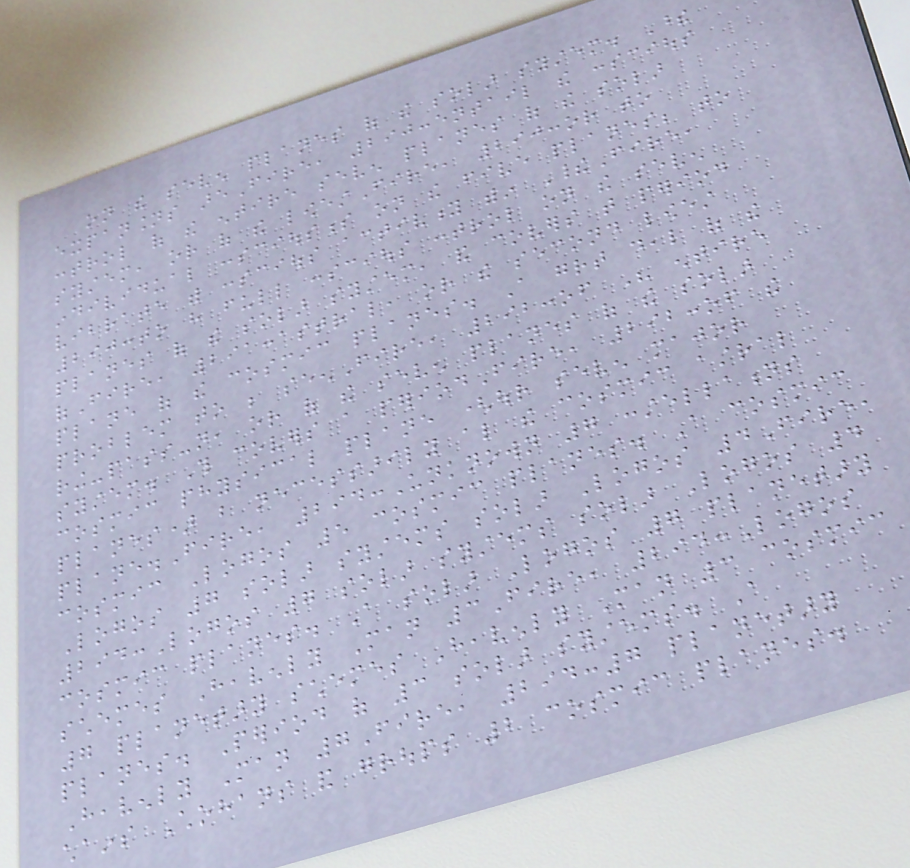on the seven planes of the solar system. These
expansions areFire, 290:entail the conscious
control of the entire seven planes of the solar
system, or of the lowestFire, 290:or to
individual consciousness on the five planes; to
vibrate with conscious activity within TheirFire,
290:to have full conscious control on the seven
planes of the solar system, and covers that period
ofFire, 291:astral, or the second lowest
plane of the cosmic planes. A great deal of the
problem to be seenFire, 292:of His entire
ring-pass-not, or of the seven planes of the solar
system. This covers a periodFire, 292:of the
cosmic physical plane (our seven major
planes) but necessarily also the cosmic astral
plane.Fire, 294:Unknown 7 constellations
cosmic Logos 5 cosmic planes. A cosmic
Logos 7 solar systems solar Logos 4Fire,
294:Logos 7 solar systems solar Logos 4
cosmic planes. A solar Logos 7 planetary
schemes Heavenly Man 3Fire, 294:Logos
7 planetary schemes Heavenly Man 3 cosmic
planes. Period of 3 solar systems. A
Heavenly Man 7Fire, 294:7 planetary
chains Chohans and groups 2 cosmic planes.
